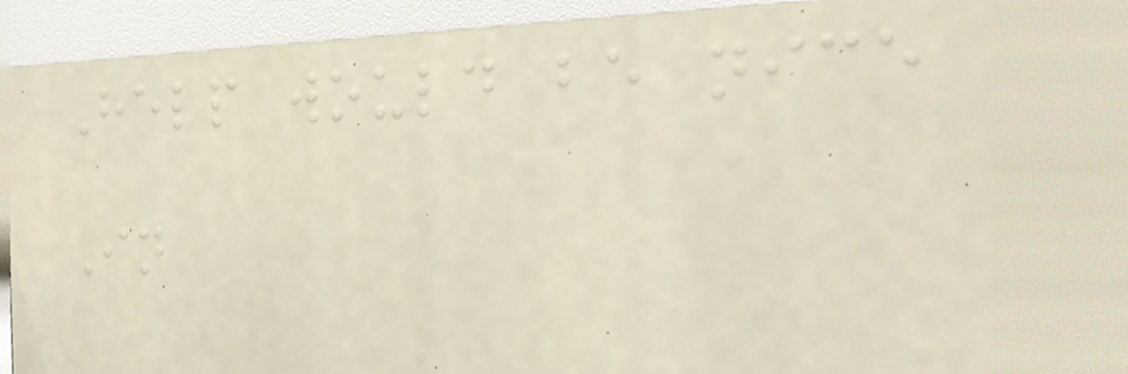Help would be nice
In
